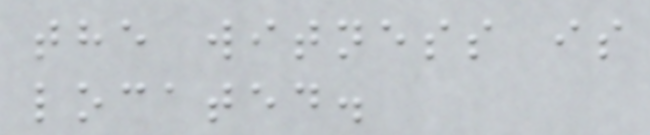the witness is
located.
